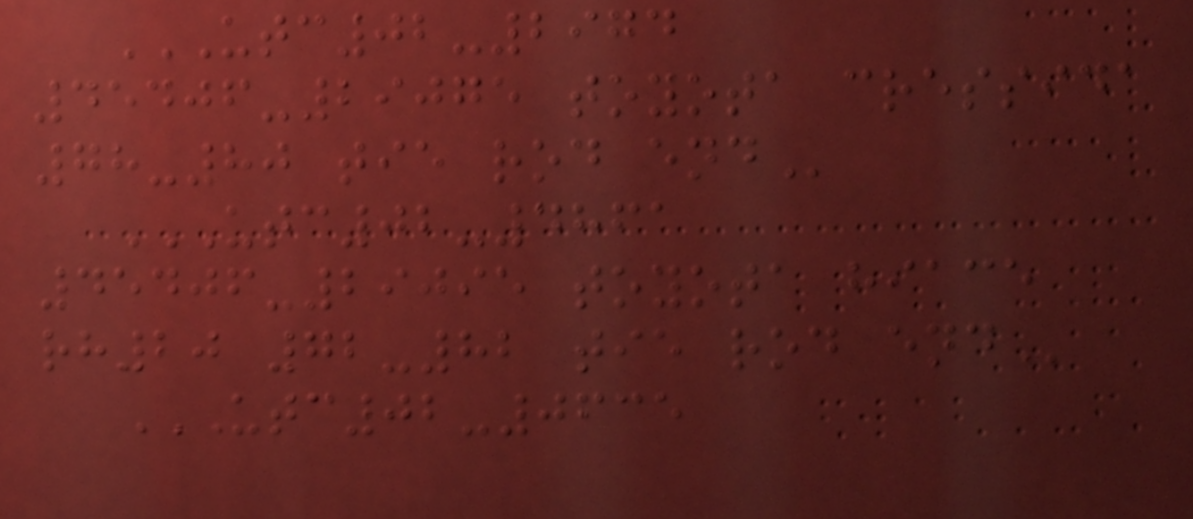UTC02-2974
45406-29075 TOYOTA CRESSIDA
78-80 TIE ROD END
UTC02-4861
45406-29095 TOYOTA HIACE
RH20 72-82 TIE ROD END
UTC02-0635
